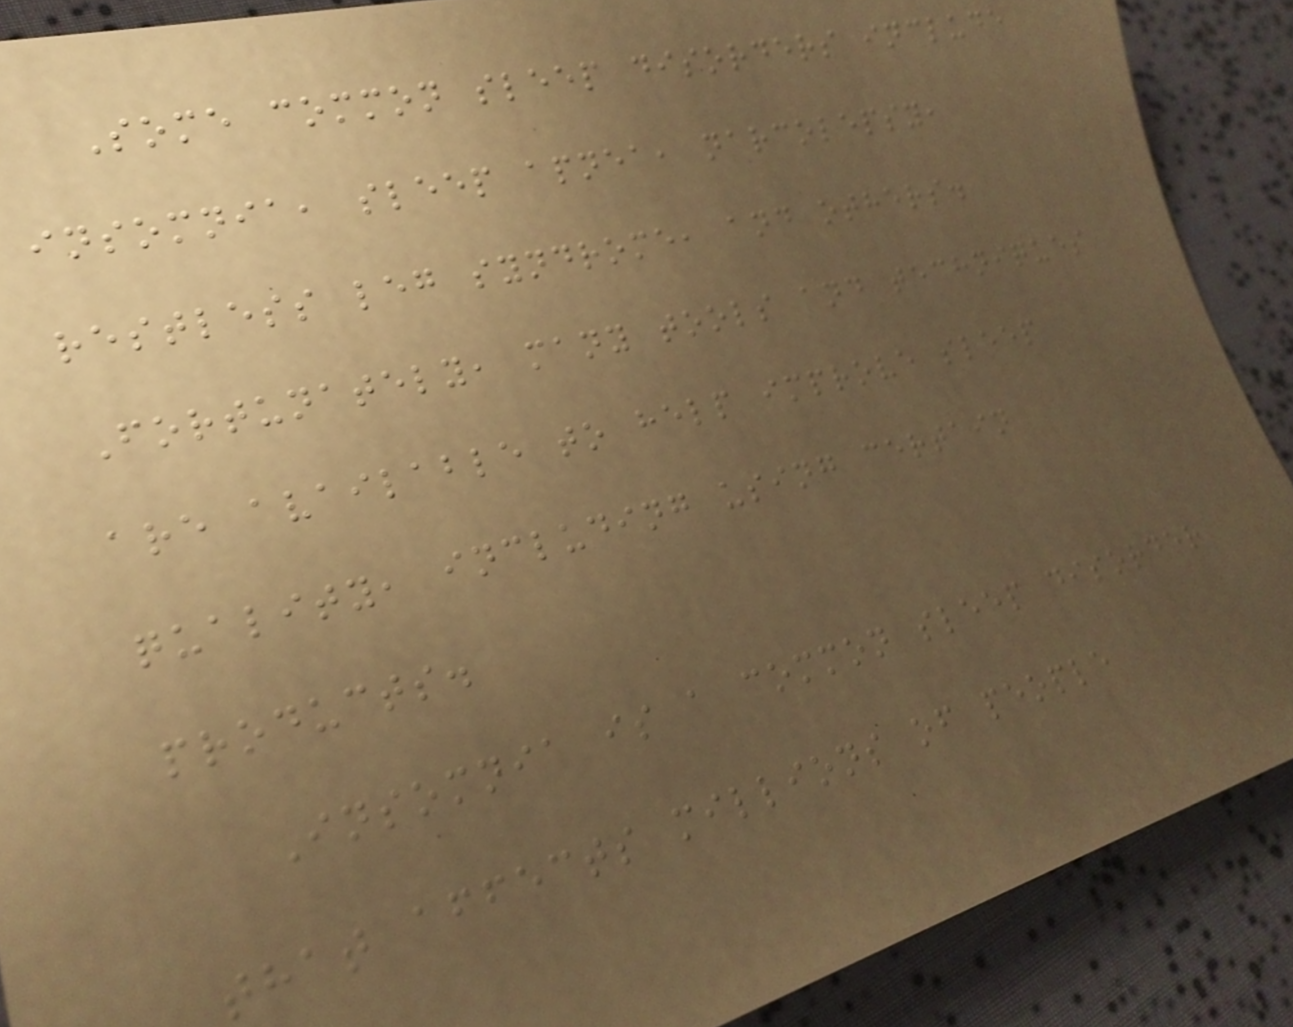Some common sleep disorders include
insomnia, sleep apnea, narcolepsy,
restless leg syndrome, and others.
Fortunately, many tools and techniques
are available to help improve sleep
quality, including using certain
products.
Insomnia is a common sleep disorder
that affects millions of people
